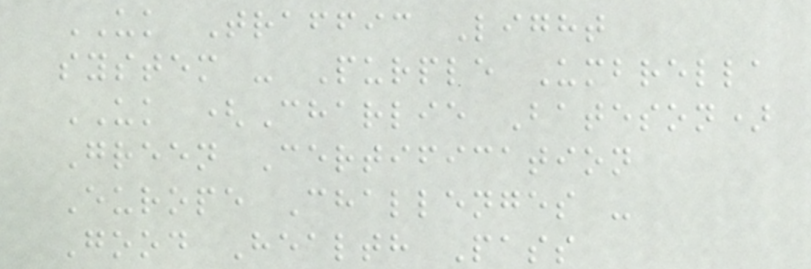UK Traffic Light
system - Purple Umbrella
UK (Charlie Bateson)
Green Certification
Europe Challenges -
Good Health Pass
